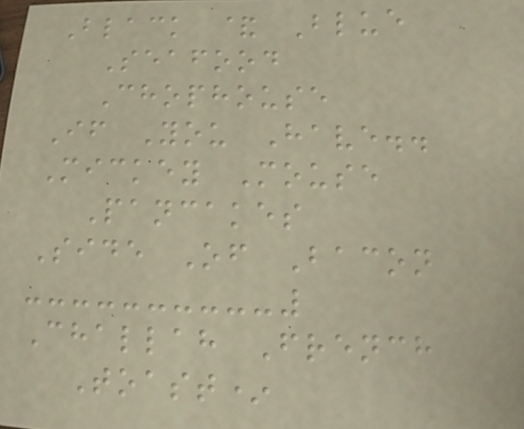Black & Blue
Seafood
Chophouse
If You Have..
Mickey Mouse
Pancakes
Side Of Bacon
Challah French
Toast*
